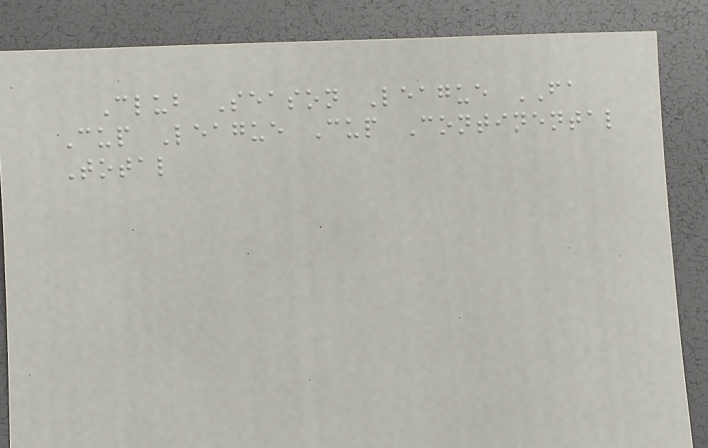Club Season League FA
Cup League Cup Continental
Total
